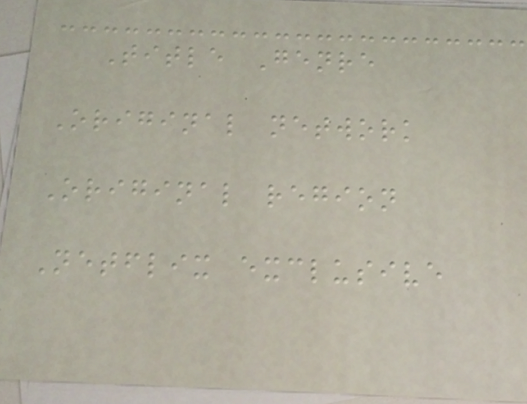Title Genre
Original network
Original region
Netflix exclusive
